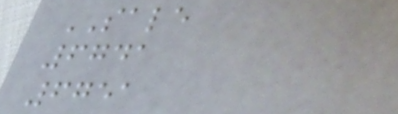SALE
6741
6751
